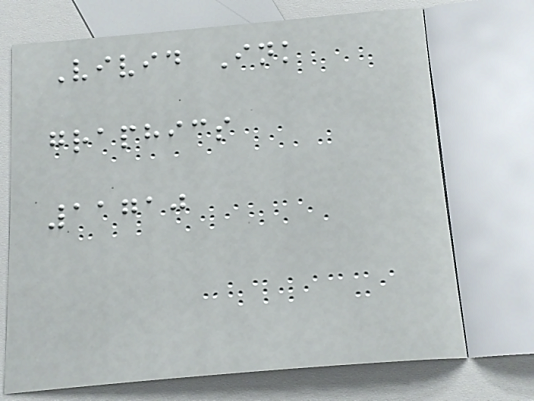Vivid Ink
graphics
11710
